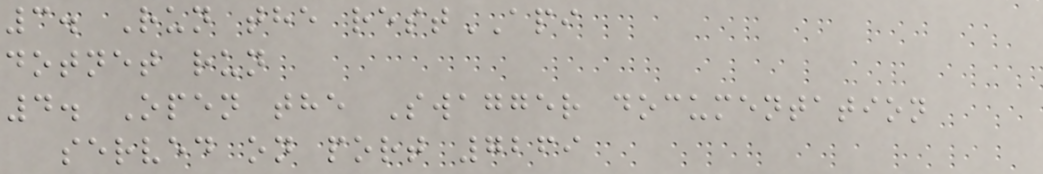3. Run the restAPI
dotnet run
4. Open the Swagger documentation
served on port 7269
